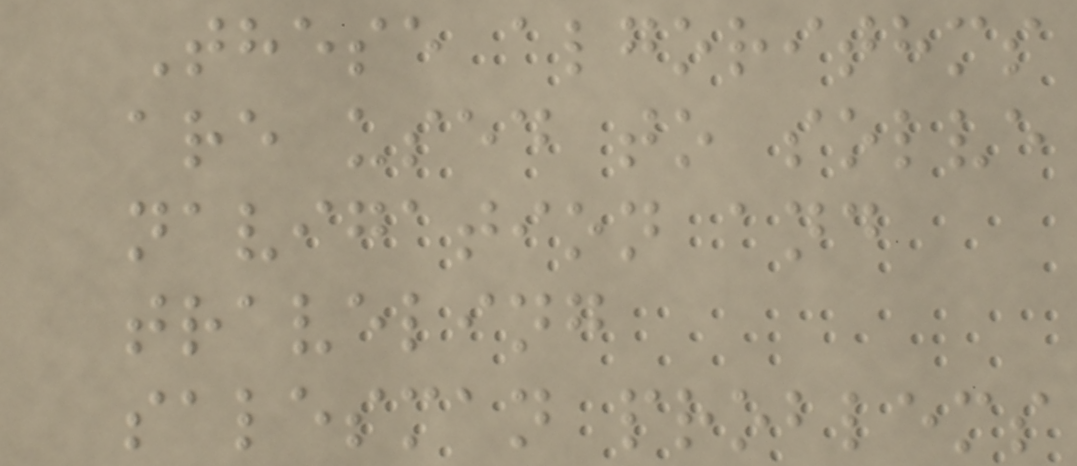These algorithms
are used to solve
navigation and
traveling
salesman problems
